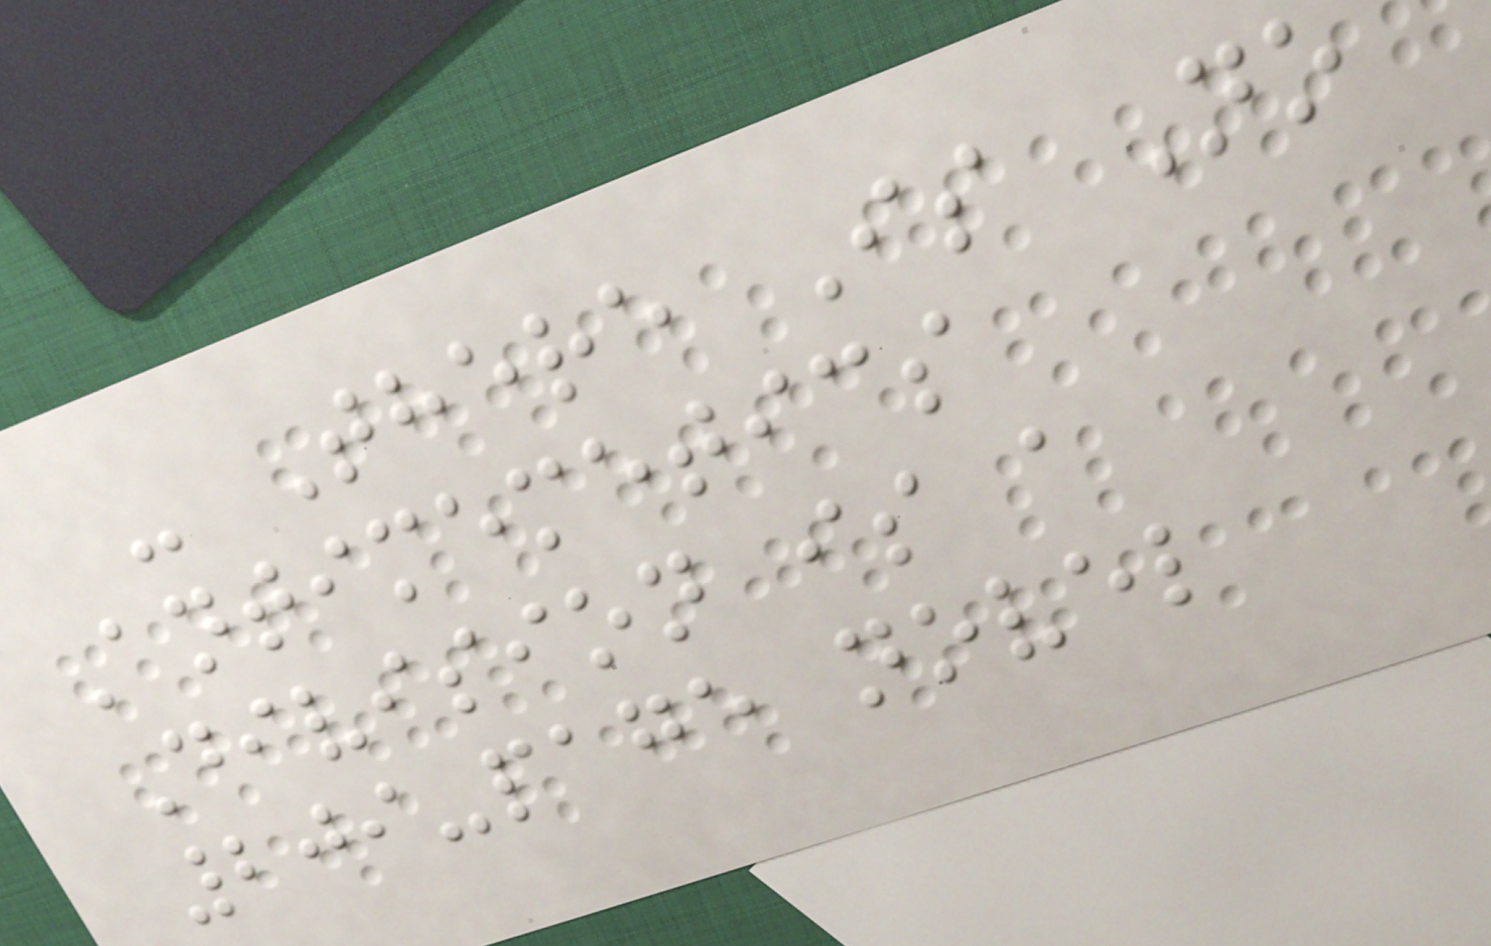- There Is No
Antimemetics
Division is a
209-page novel
